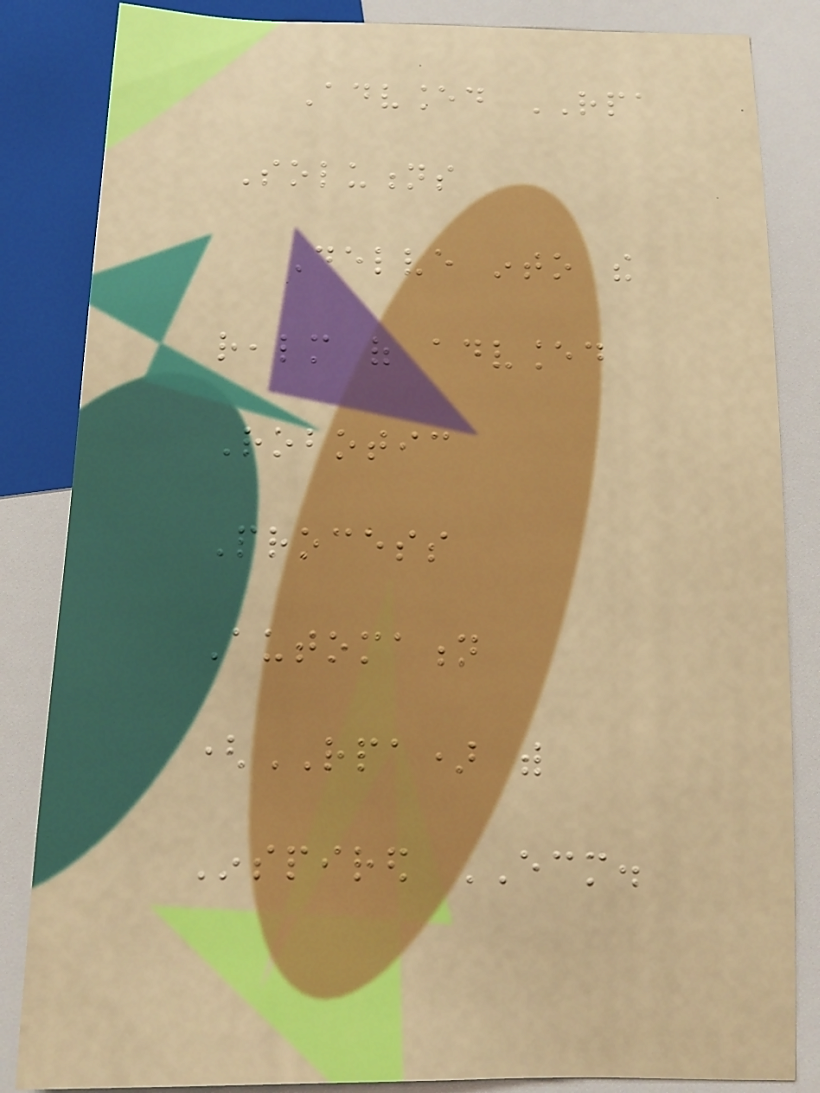Advanced RPA
Solutions
Delve into the
realm of advanced
Robotic
Process
Automation
(RPA) with
Inspired ECM.
